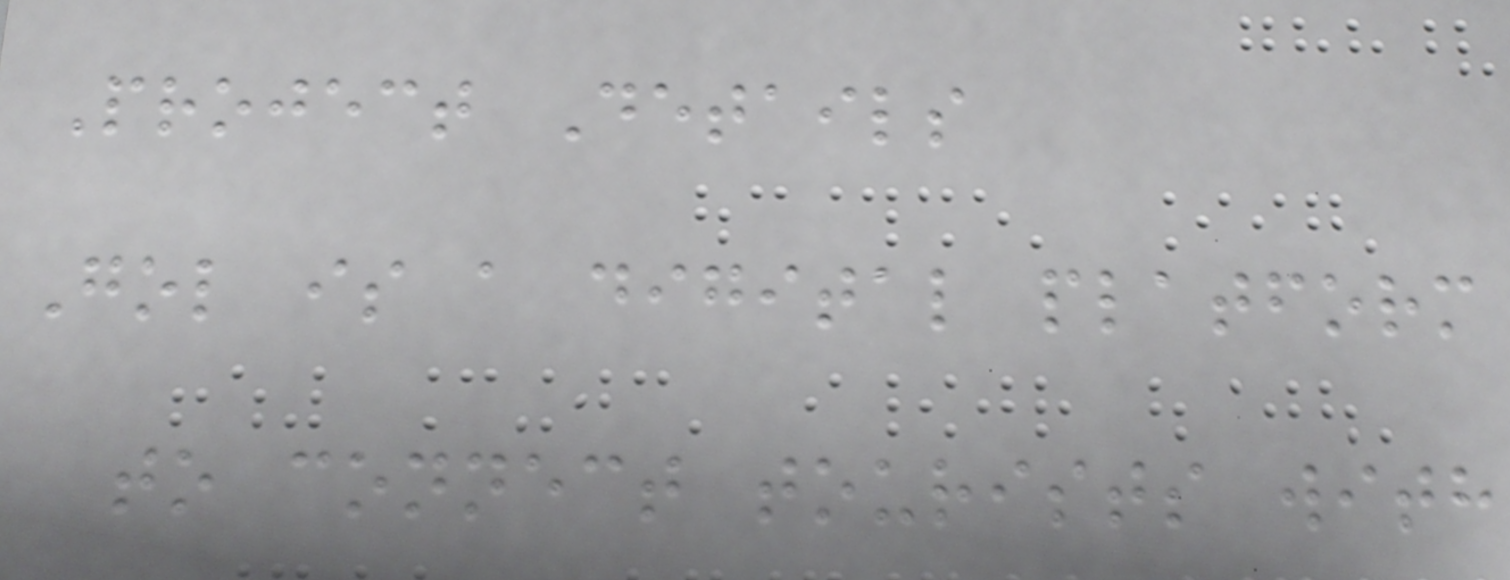Project Details
Gol is a digital platform
to connect tourists with
